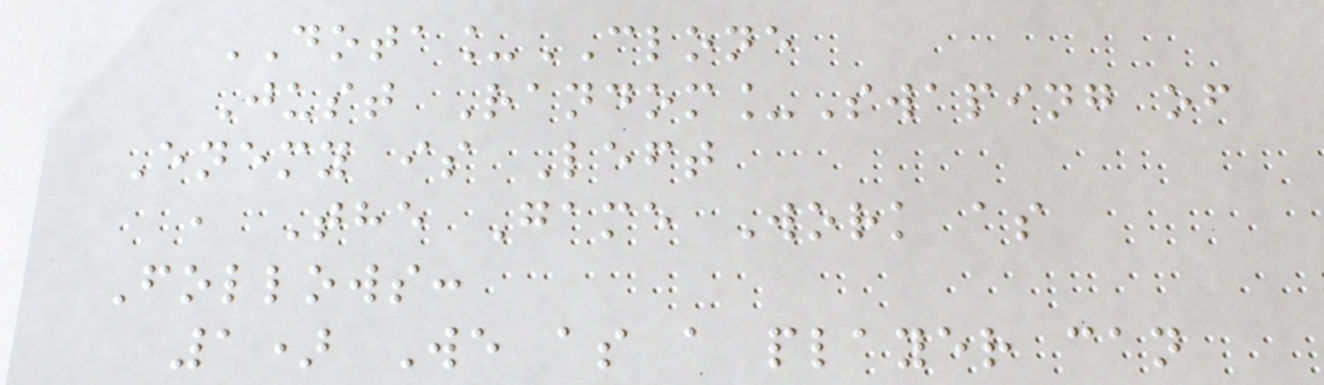DOTA_CLONE
Just Random_Swaping of
Enemy is Left
, The Game Work as
Follows:
1) We as a player can
